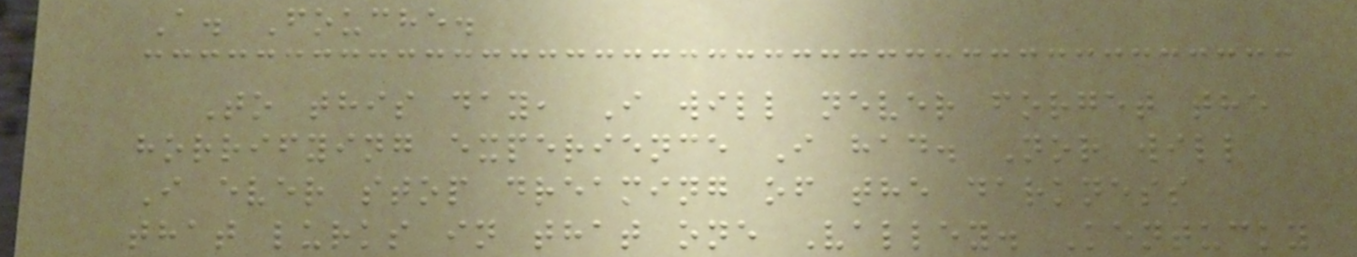A. Fouche.
To this day, I will never forget the
horrifying experience I had. Nor will
I ever stop dreaming of the darkness
that lurks in that one Valley. Kentucky
